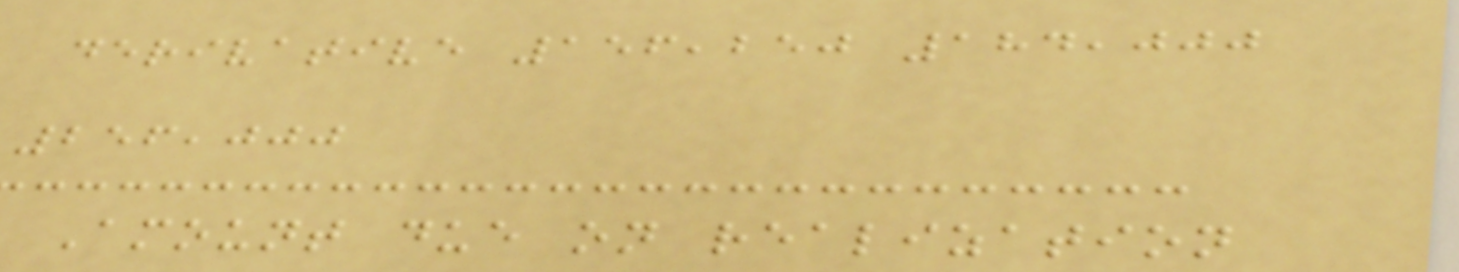derivative 156,250 184,000
256,000
Amount due on realization
